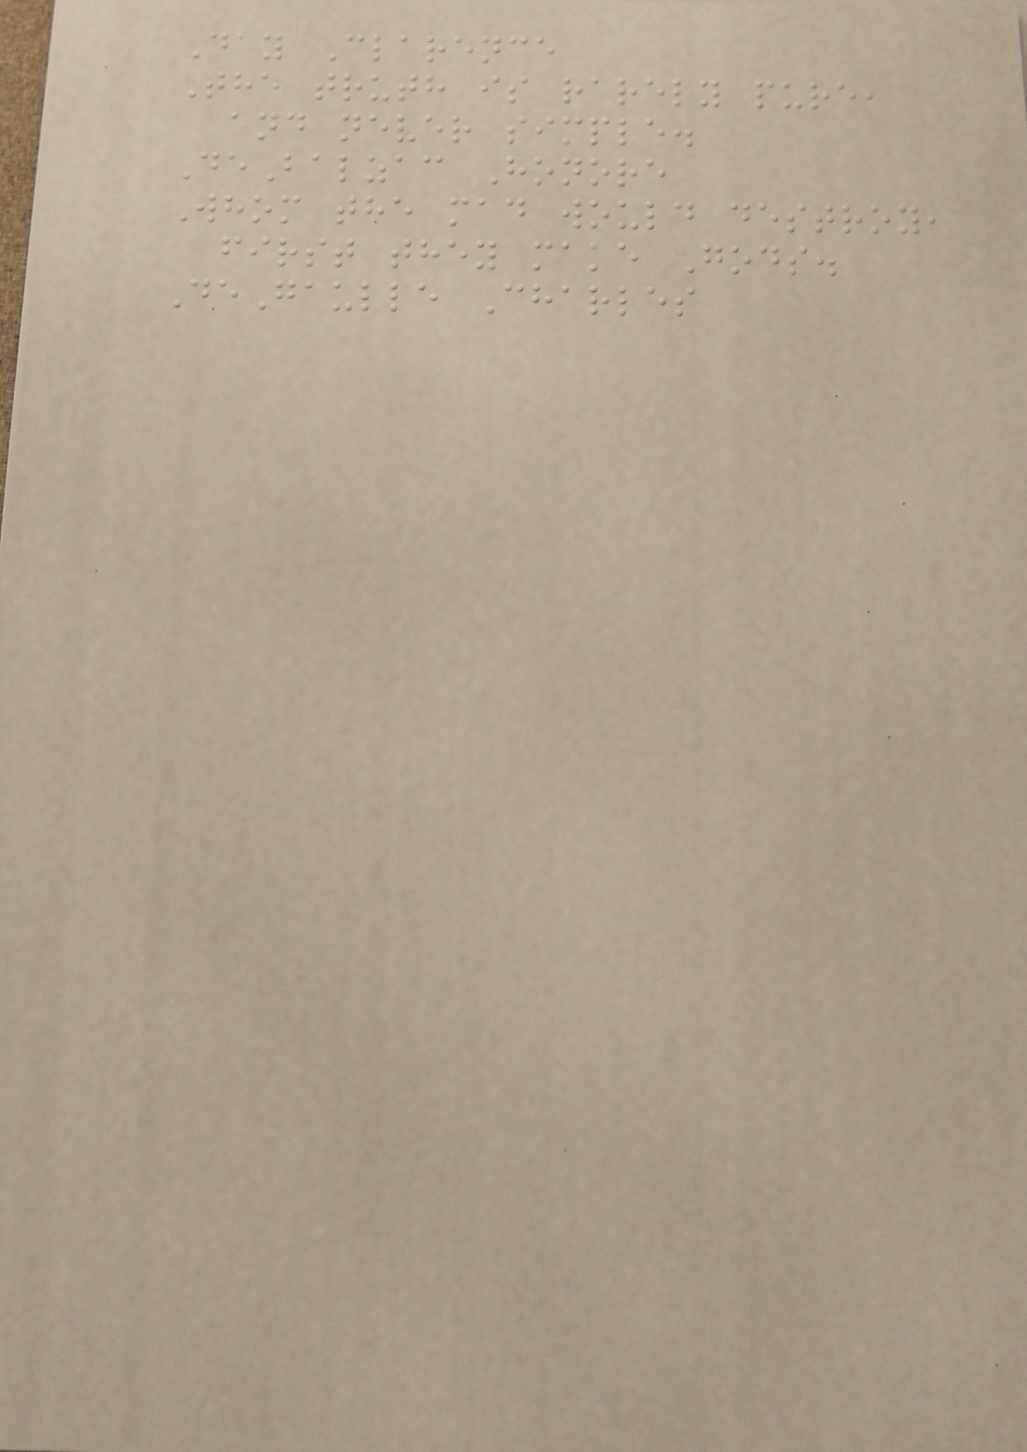Day Clarence
The truth is rarely pure,
and never simple.
DeBalzac Honore
Whom the mad would destroy,
first they make Gods.
DeGaulle Charles
